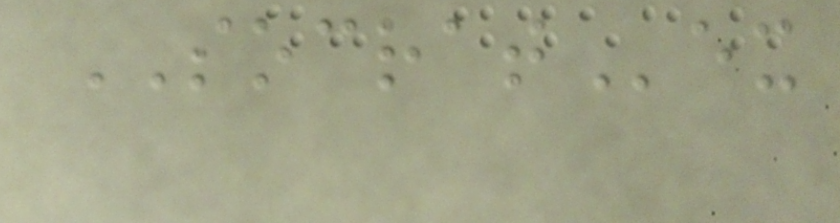SOCRATex
